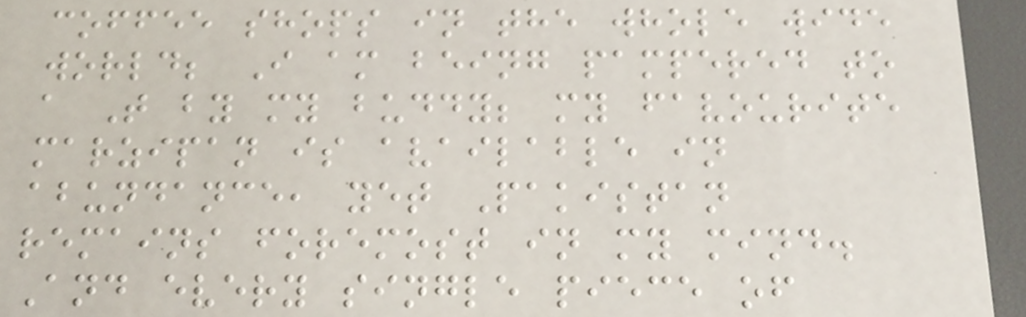coffee shops in the whole wide
world; I am being pampered to
a T by my buddy; my favourite
marzipan is available in
abundance, yet Pakistan
remains foremost in my mind.
And every single piece of
